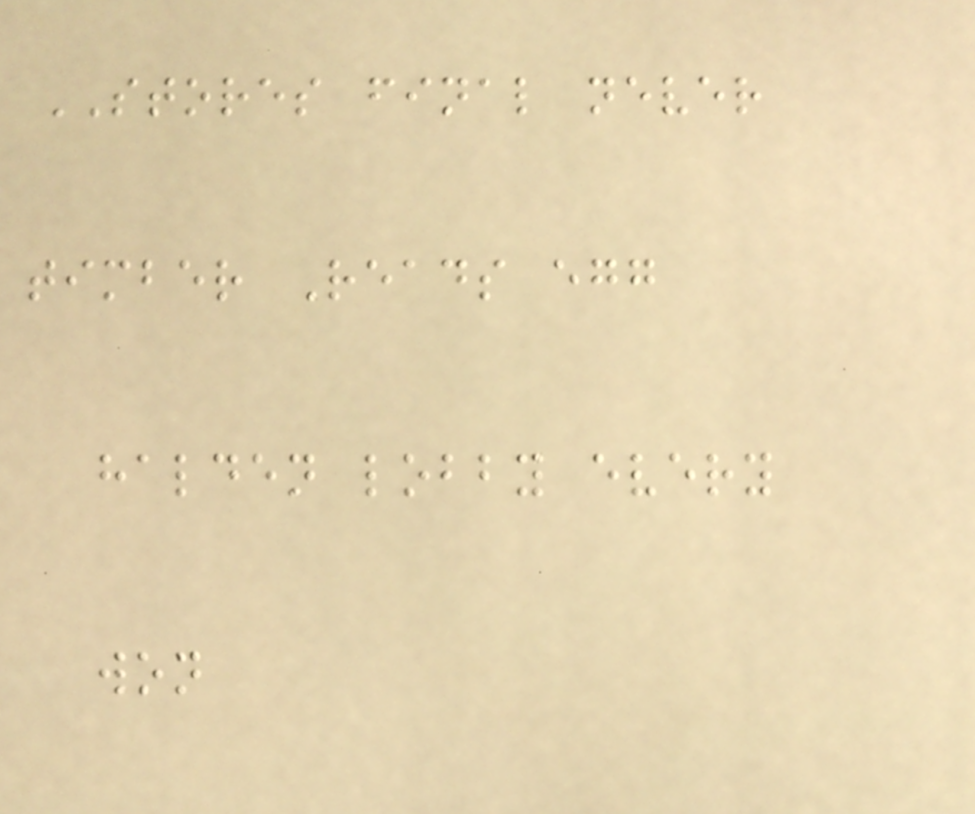STORES final never
timber Reads egg
halden lobby every
won
